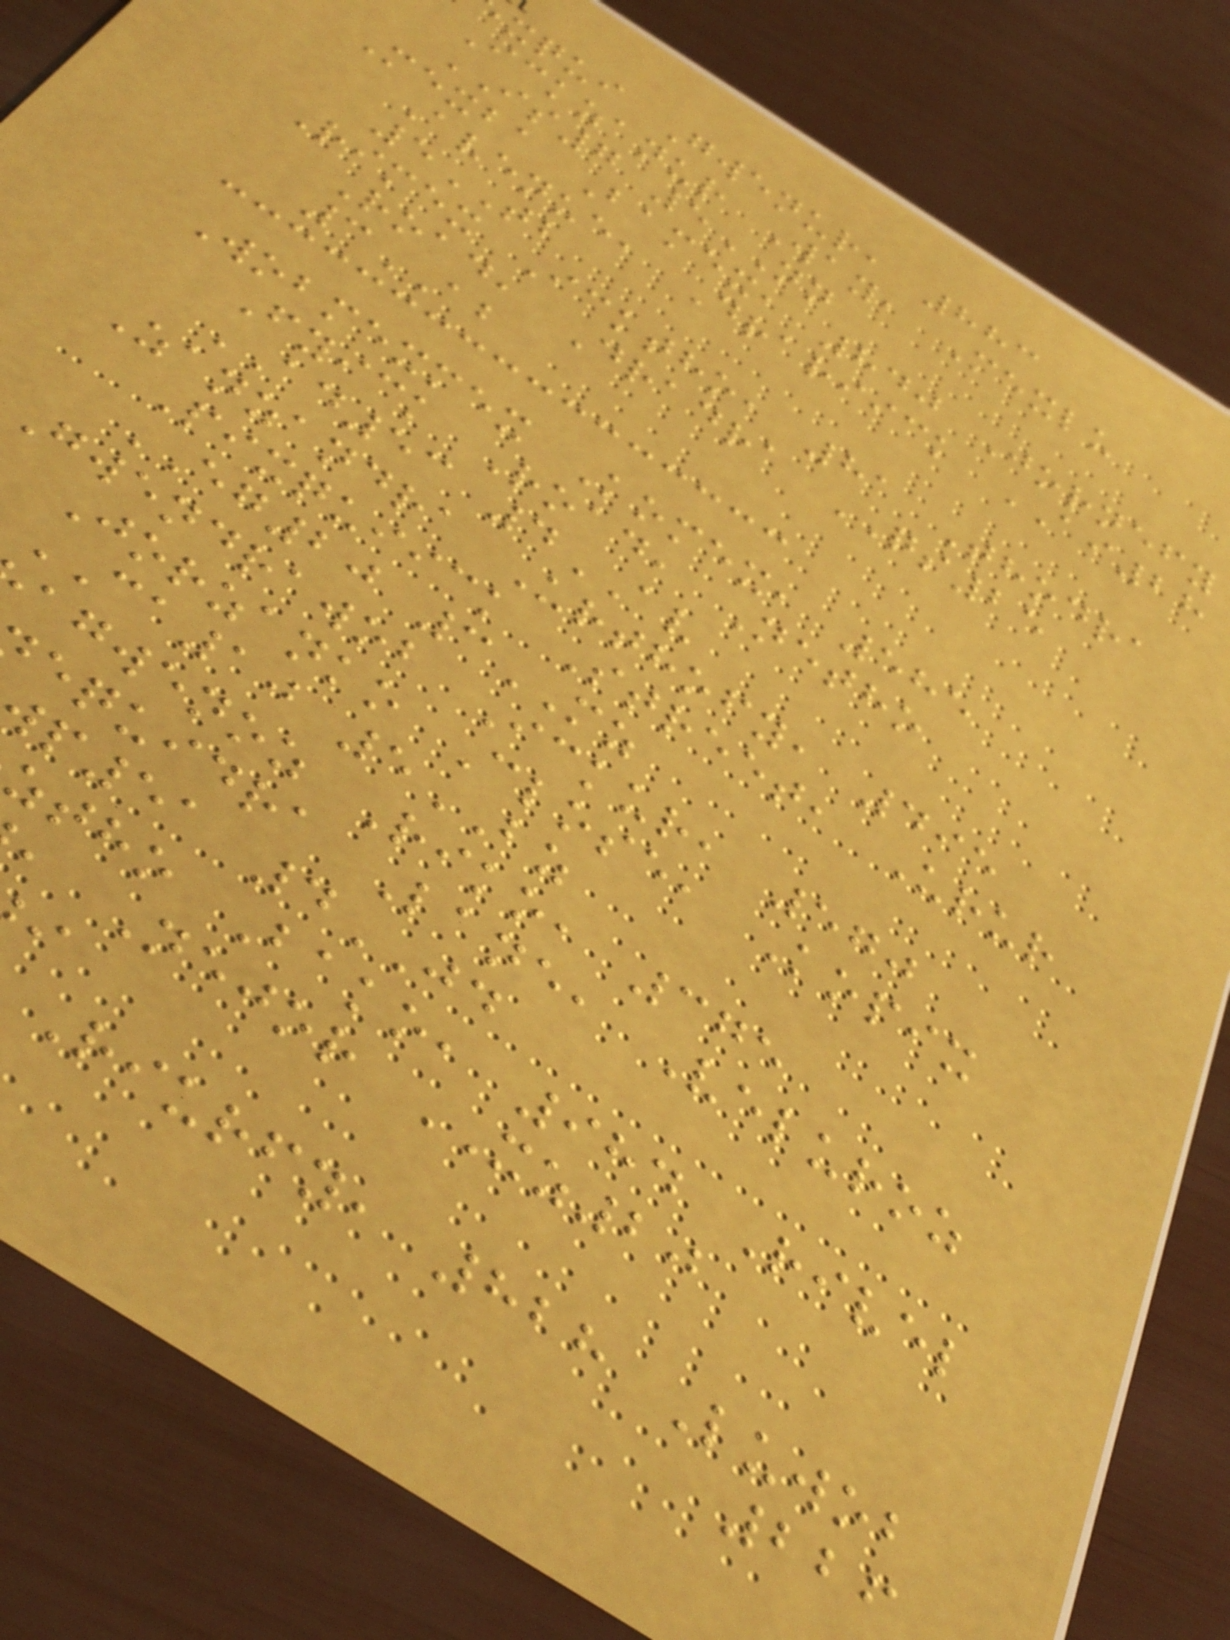xqui Gwenur, 883
Ickzanur Way, Mexlu
IS7 5NN
Mexba Bamex, 840 Jornefy
Avenue, Drariick AI28
5TB
Rimex Icktho, 81 Thodra
Road, Dradra QS25
3AB
Wobmexmex Komex, 585
Fyick Road, Netho
AD53 4AV
Zanzandra Urthofy, 495
Pixquiick Street, Urur
EG20 3MZ
Gwendrawob Ickur, 570
Jorzanko Close, Kopix
CA10 5BZ
agwenoz Riko, 375
equidra Lane, Veluroz
p51 4JD
ztho Bako, 984 Rivel
, Nejor XZ20
Riurfy, 828 Luwob
226
